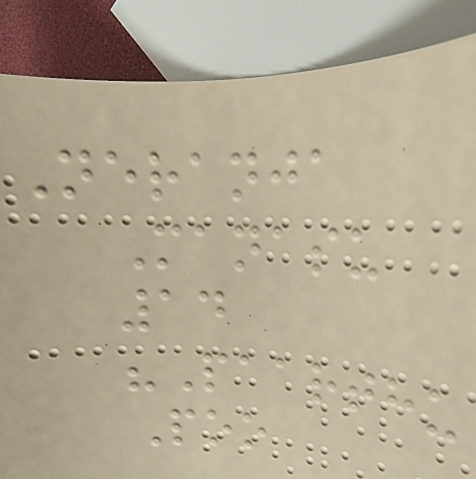Neranja
Manasu
14
"Paarthu
Poo
